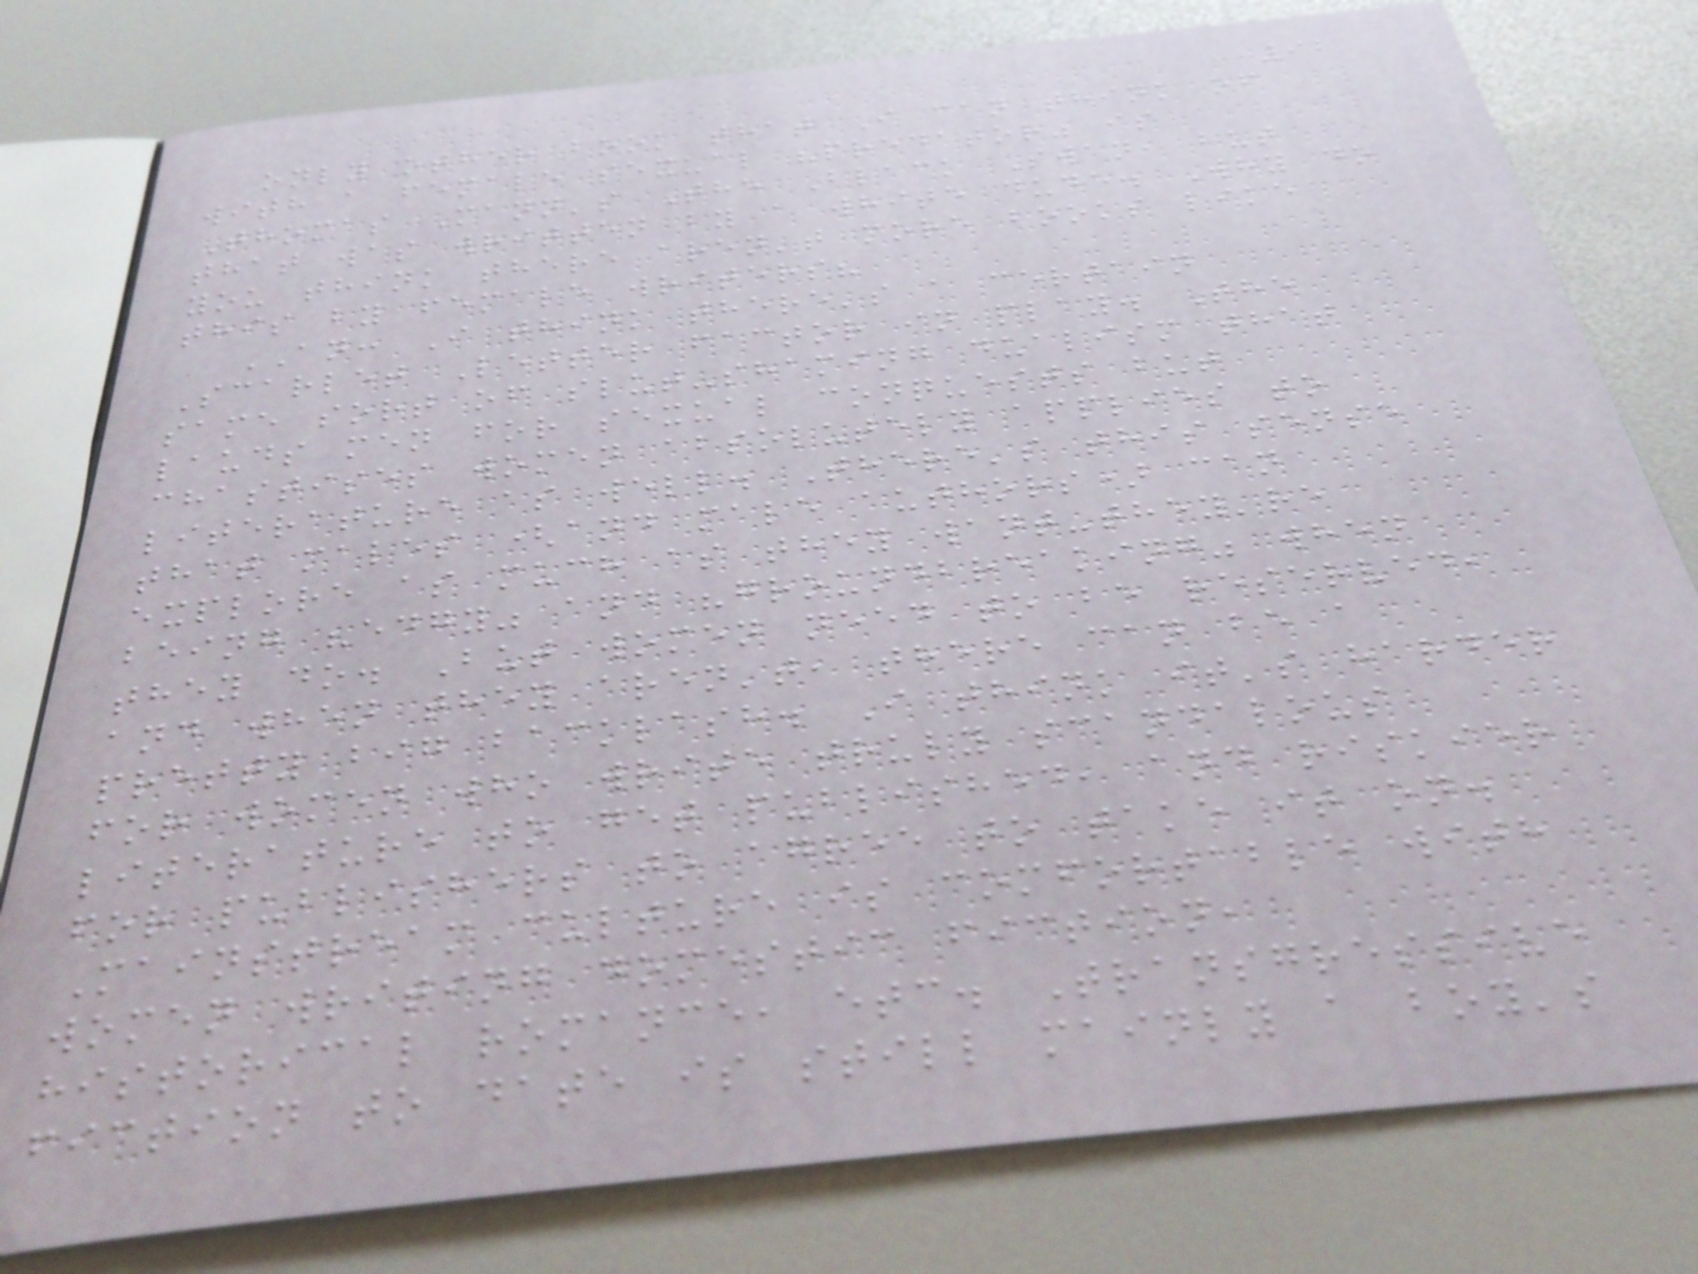92
only other book that I can think of
with a female sexual "predator" is
Thomas Mann's The Black Swan, but
that was written by a white dude. Why do
you think there aren't more books like
this by female writers?
AN: I think there's a certain
Scarlet Letter factor in play. The
same sort of slut-shaming dualism that
lauds men for sexual conquests but
chastises women absolutely applies to
literature as well. There's this sense
that males (and male authors) can
explore as much as they want-they're
being "edgy" and "groundbreaking" when
they do. But women need to be reserved,
and when they aren't, there can be a
pretty big backlash. I think it's harder
for women who write truly scandalous
literature to get published, and riskier
for publishers to agree to take it on.
Mainstream culture is comfortable with
women writing domestic fiction,
historical romance, etc. Transgressive
fiction to date is still mainly a boy's
